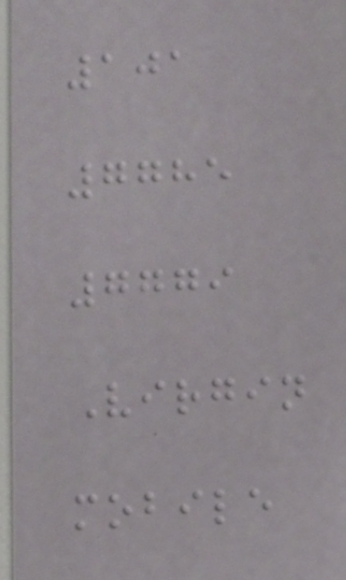101
7785
7779
Virgin
mobile
